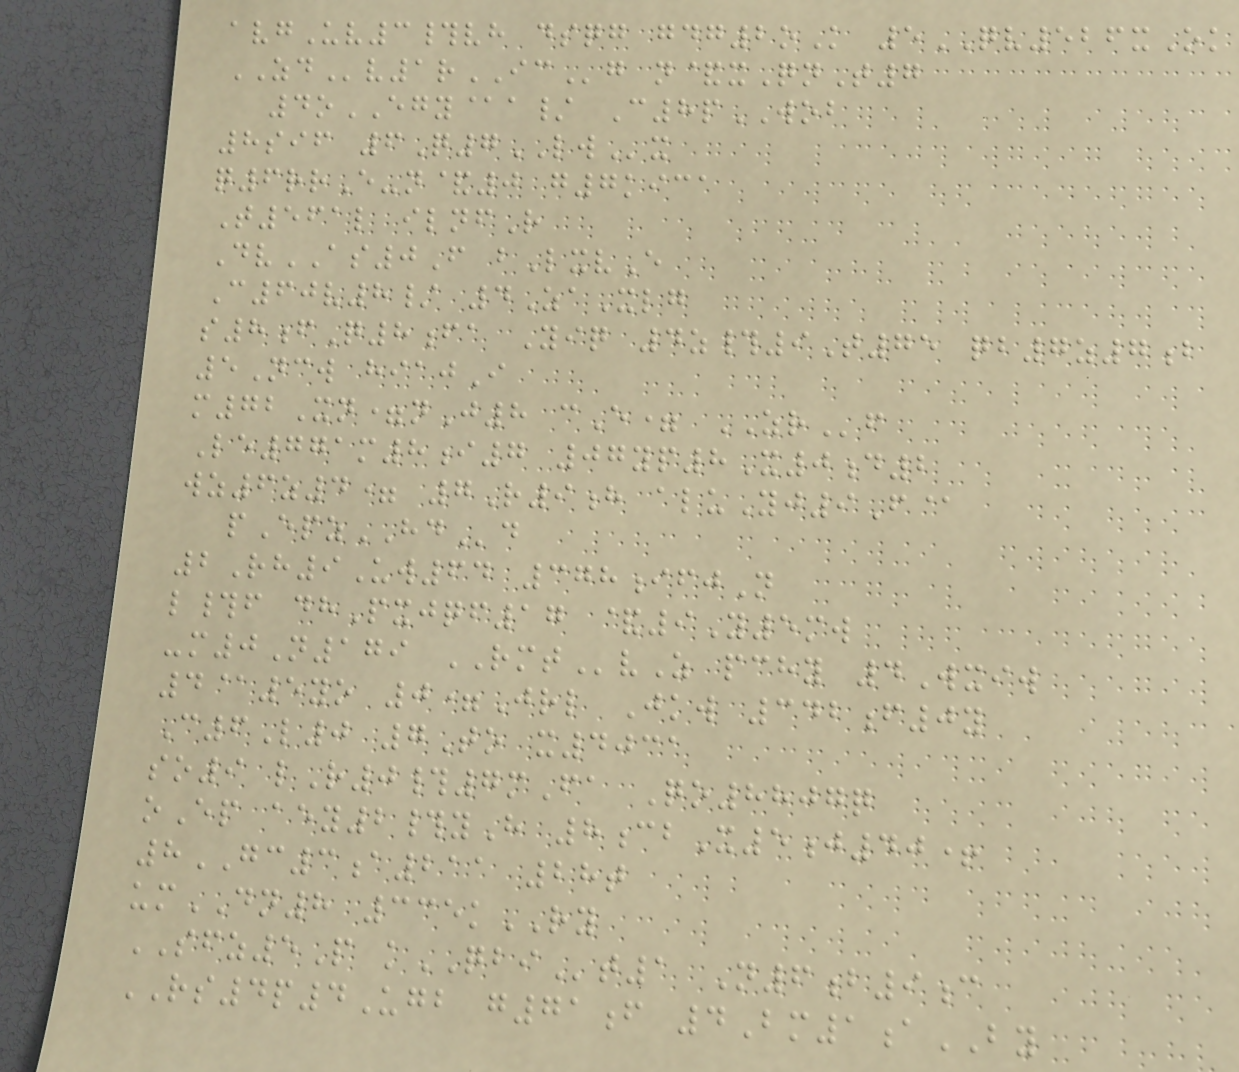avgUv3#vh dsqg gdg2oK 5QV526xOk
ZDv1rICg n&xQnT7
4oEGY@a/ C8pWOB
8sif 6Q7LWx
q6rrE-n&0 g7kica
T561l ilnfR
DvAS0F bLxvE
C60v8/ 4ZaXlg
s8fQ8fa Yiq 4z#9T75 qb7z7b
5Ncw hiajI
m72Xn=nJ8 cE= ZRf
Le771m8i7 07yp8X0d2
wz6z4= 7R9h aluYj9F@
pEpzHDd
2Rh9Uw64 378ifjN
l#f dhPxjqf17 &9Y5mw
-m0N179 RMTvZ pchy 4Wxiw
4@5yo 0=Jrl Jkw 342f0y
C6L0 7To x4031
so9 lR0#7mFa Qo8807q
oEp aey2#yH 8cbX5j40+
8GC3a211 28t
umDN8 335kRY
SFZ5P kQBIt1 N6b9c
RS4p4Ugb g71f 4Bm1aBY
